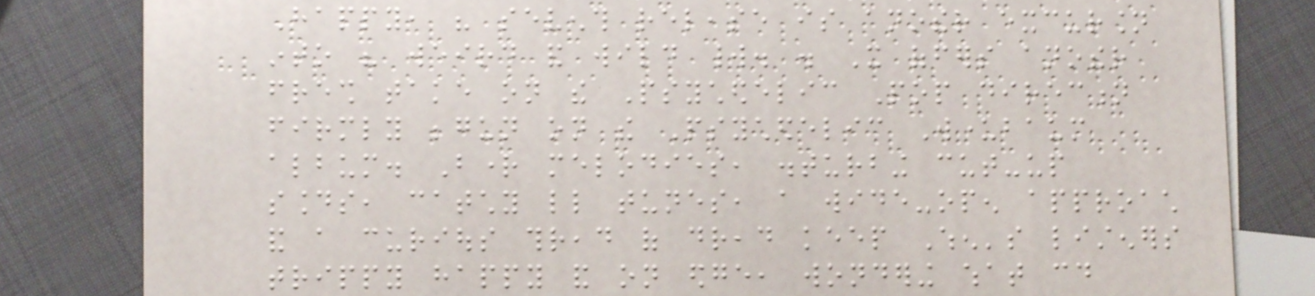Happy, his seventh release is another excursion
into his weird and wild world. . It offers another
fresh take on the Psychedelic Pop direction
firmly begun on the Psychedelic Wunderbaum
album. Bright melodies, disturbing cut-up
sounds, catchy little tunes, a wide-open approach
and a curious thread of dread keep When's listeners
trippy happy and on edge, wondering what could
